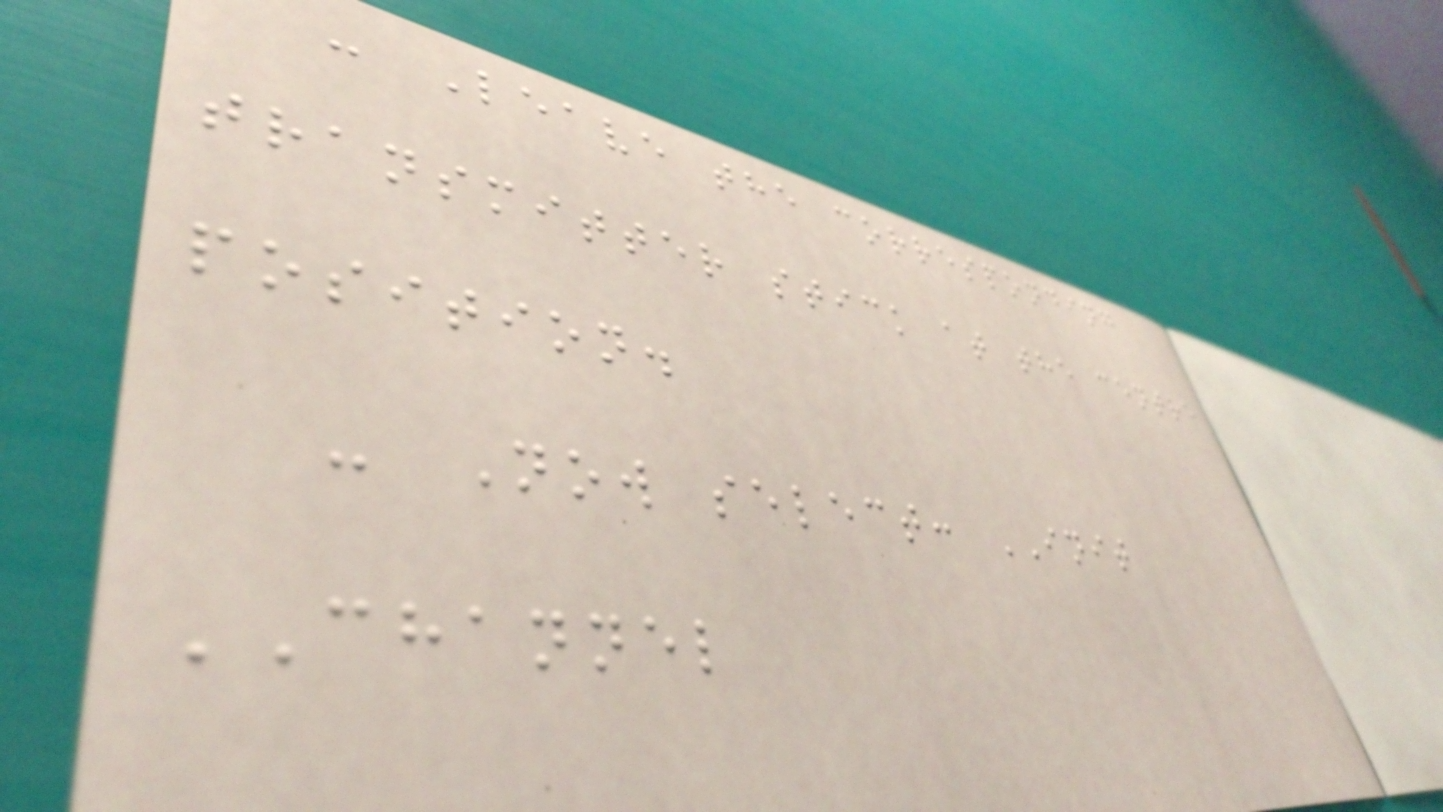- Leave the corresponding
transmitter stick at the centre
position.
- Now select: INIT
CHANNEL
